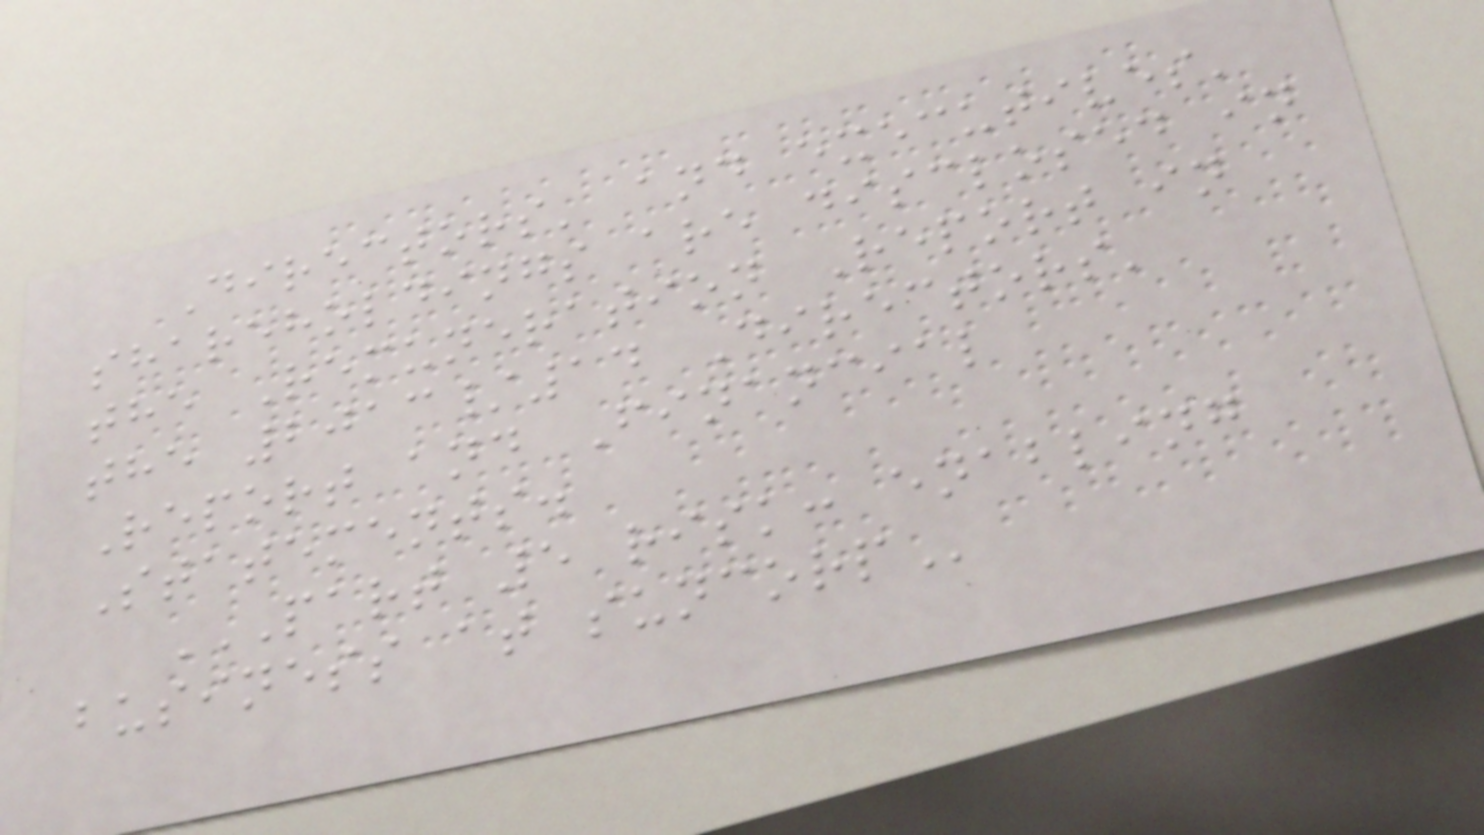Directors' and executives'
shareholdings are disclosed in
the Remuneration Report in
the 2013/14 Directors'
Report and Financial
Statements.
PART 5 RISK: ENABLING
BUSINESS AT SUNCORP
